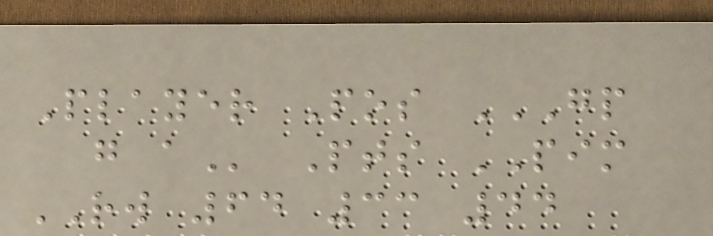Player Pos GP
G A Pts PIM
RW 64 33 44
